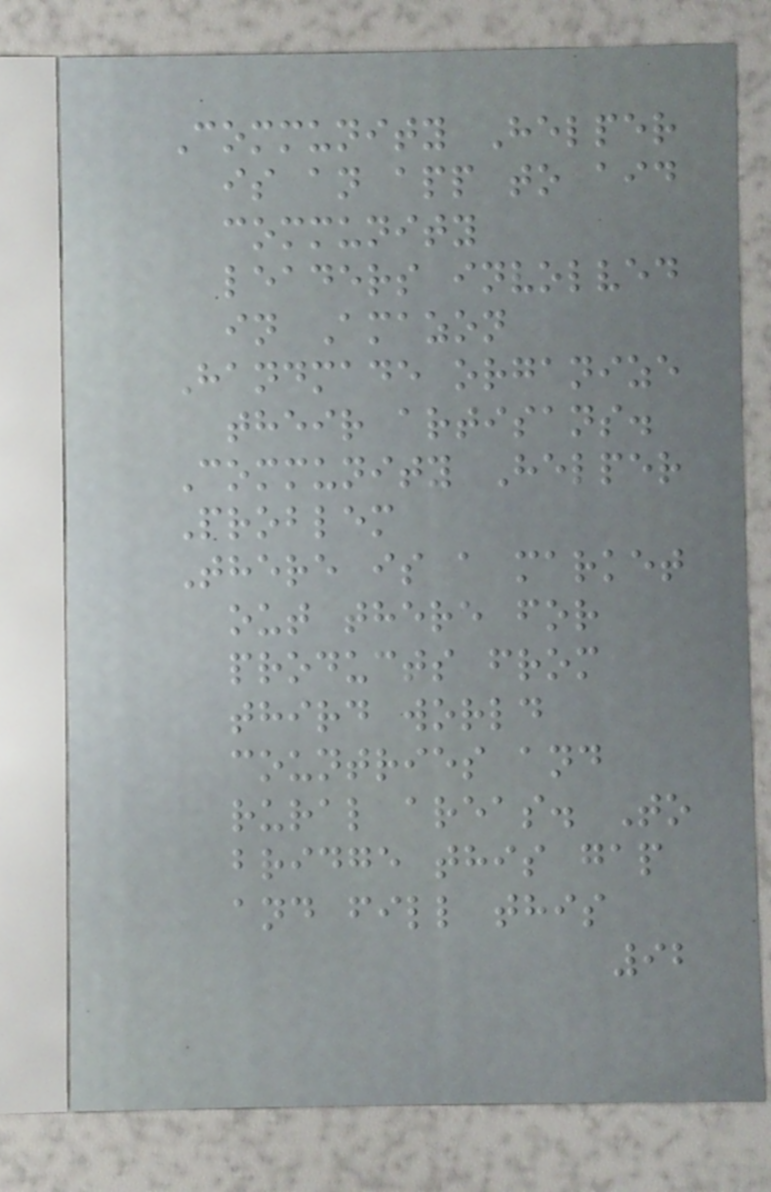Community Helper
is an app to aid
community
leaders involved
in Amazon
Handmade organize
their artisans.
Community Helper
Problem
There is a market
out there for
products from
third world
countries and
rural areas. To
bridge this gap
and fill this
92
